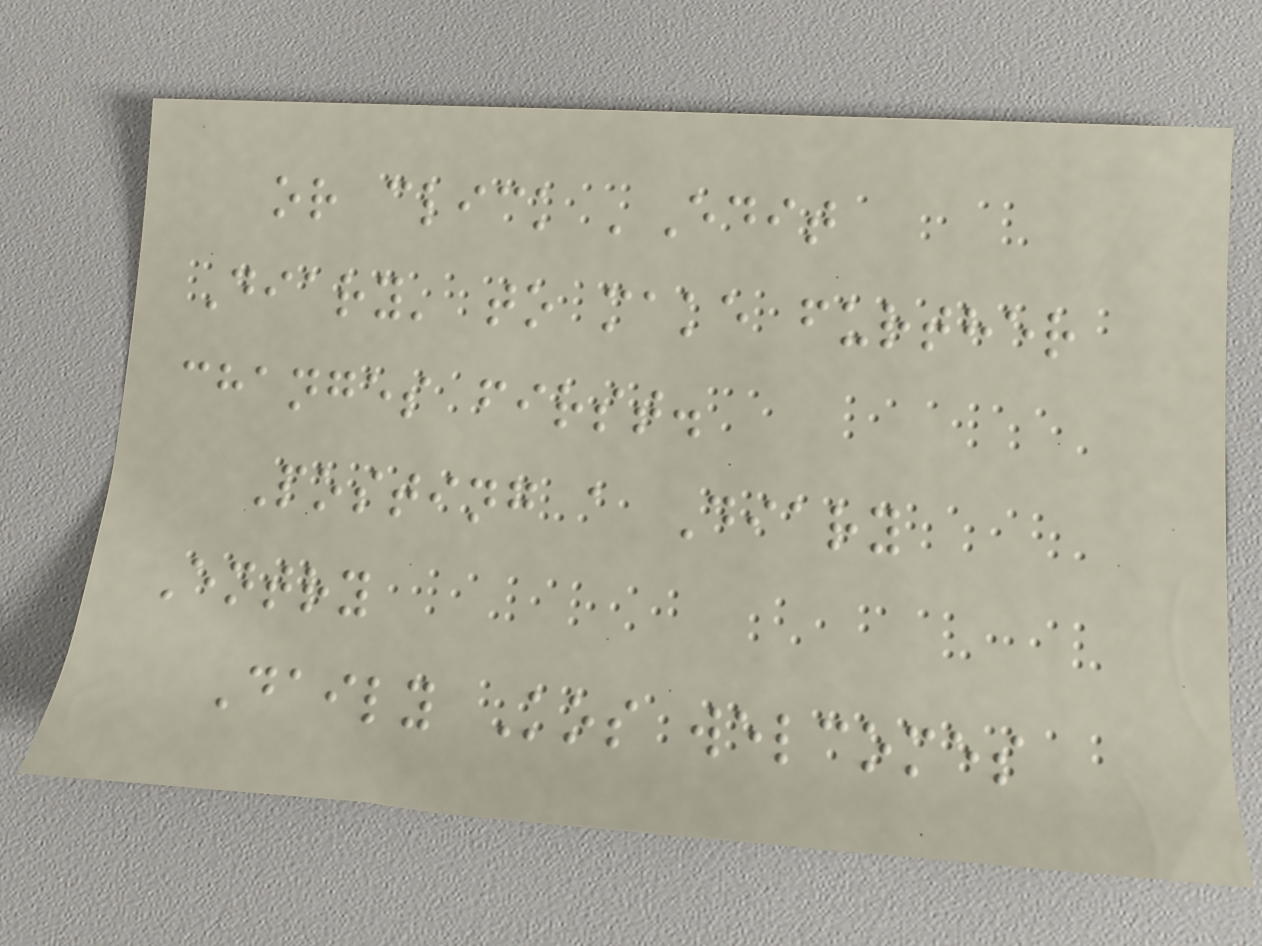or click 'Edit
Diary' to make further
changes first.
Posting a Diary
Entry
Daily Kos welcomes
